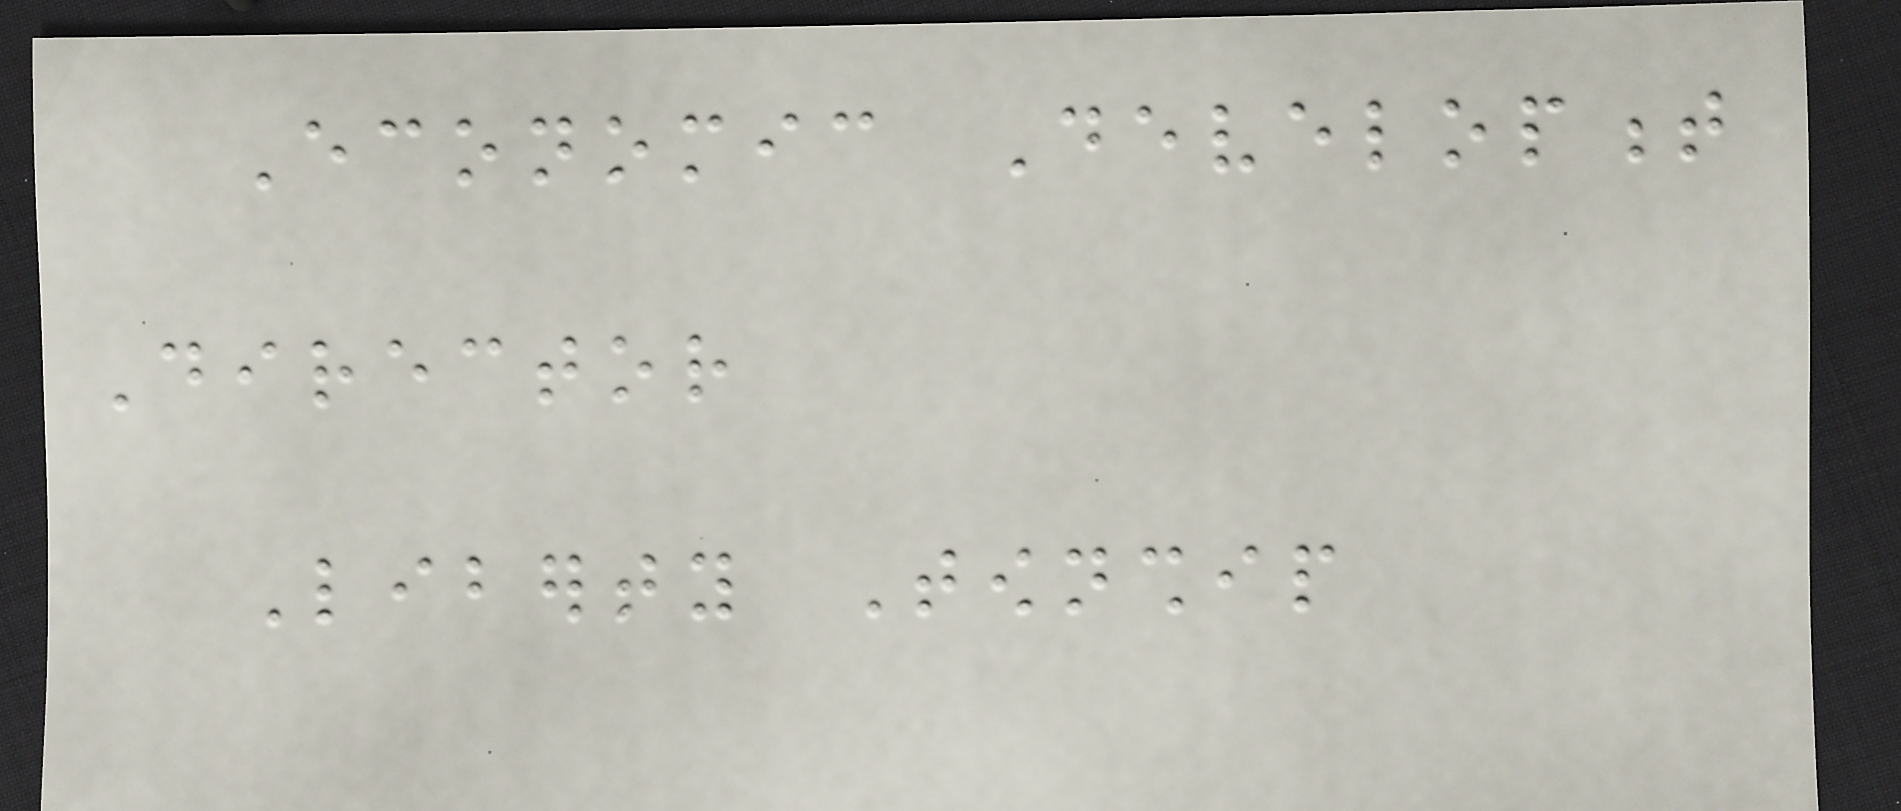Economic Development
Director
Liberty Township
